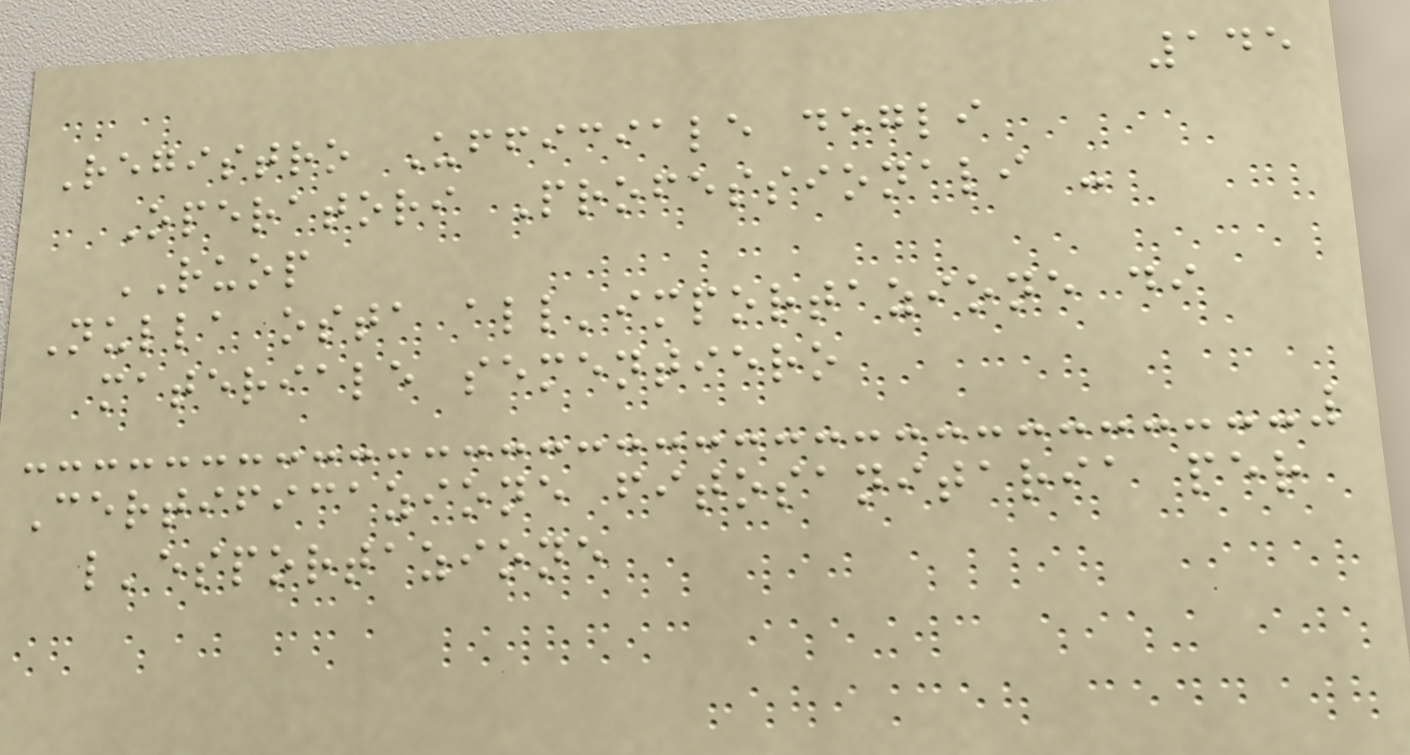145
Registro Ufficiale degli
Operatori Professionali -
RUOP
Nulla osta all'importazione di
materiale sementiero
Certificazione fitosanitaria per
l'esportazione
